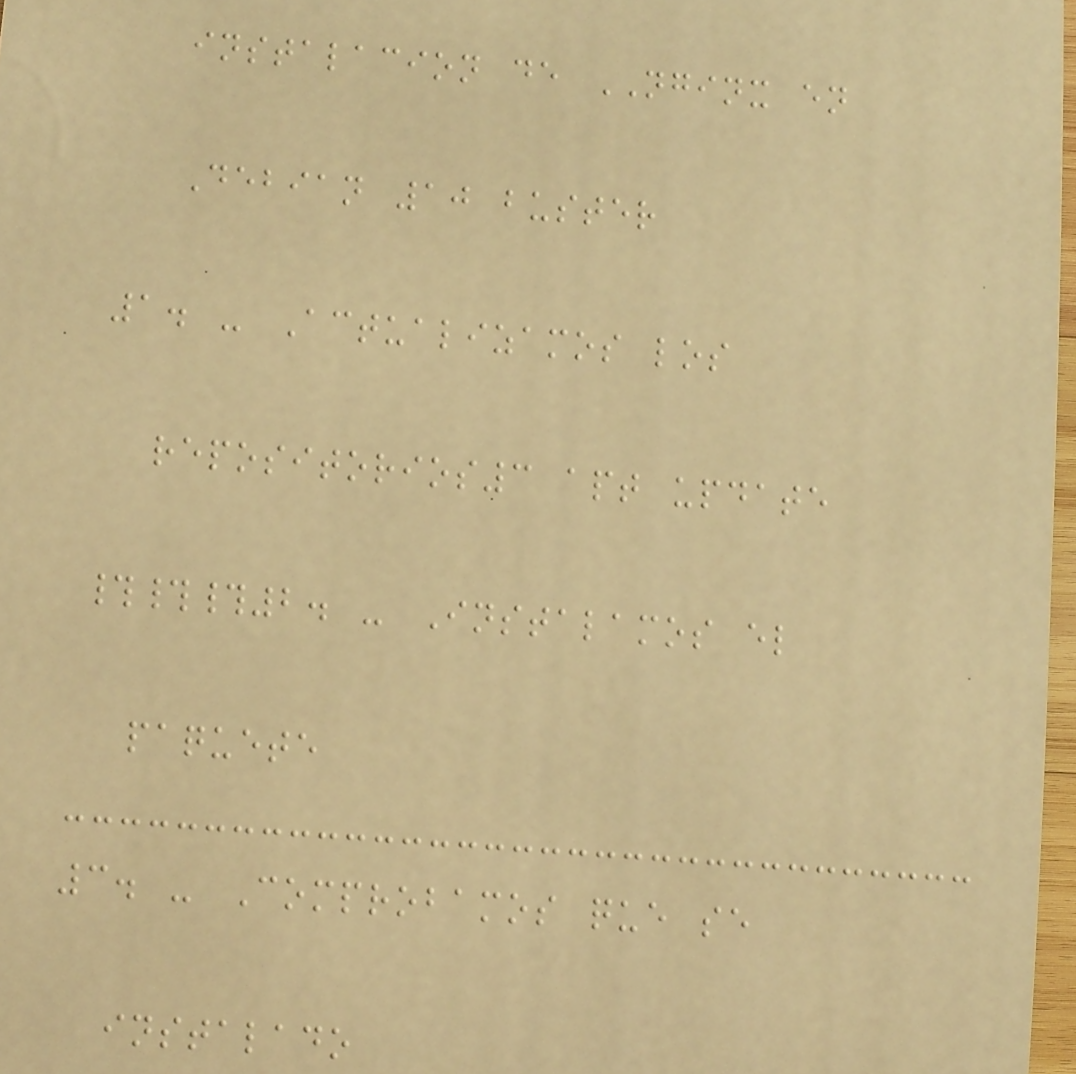instalacion de NGINX en
Debian 10 buster
1. - Actualizamos los
repositorios3 apt update
###2. - Instalamos el
paquete
3. - Comprobamos que se
instalado
